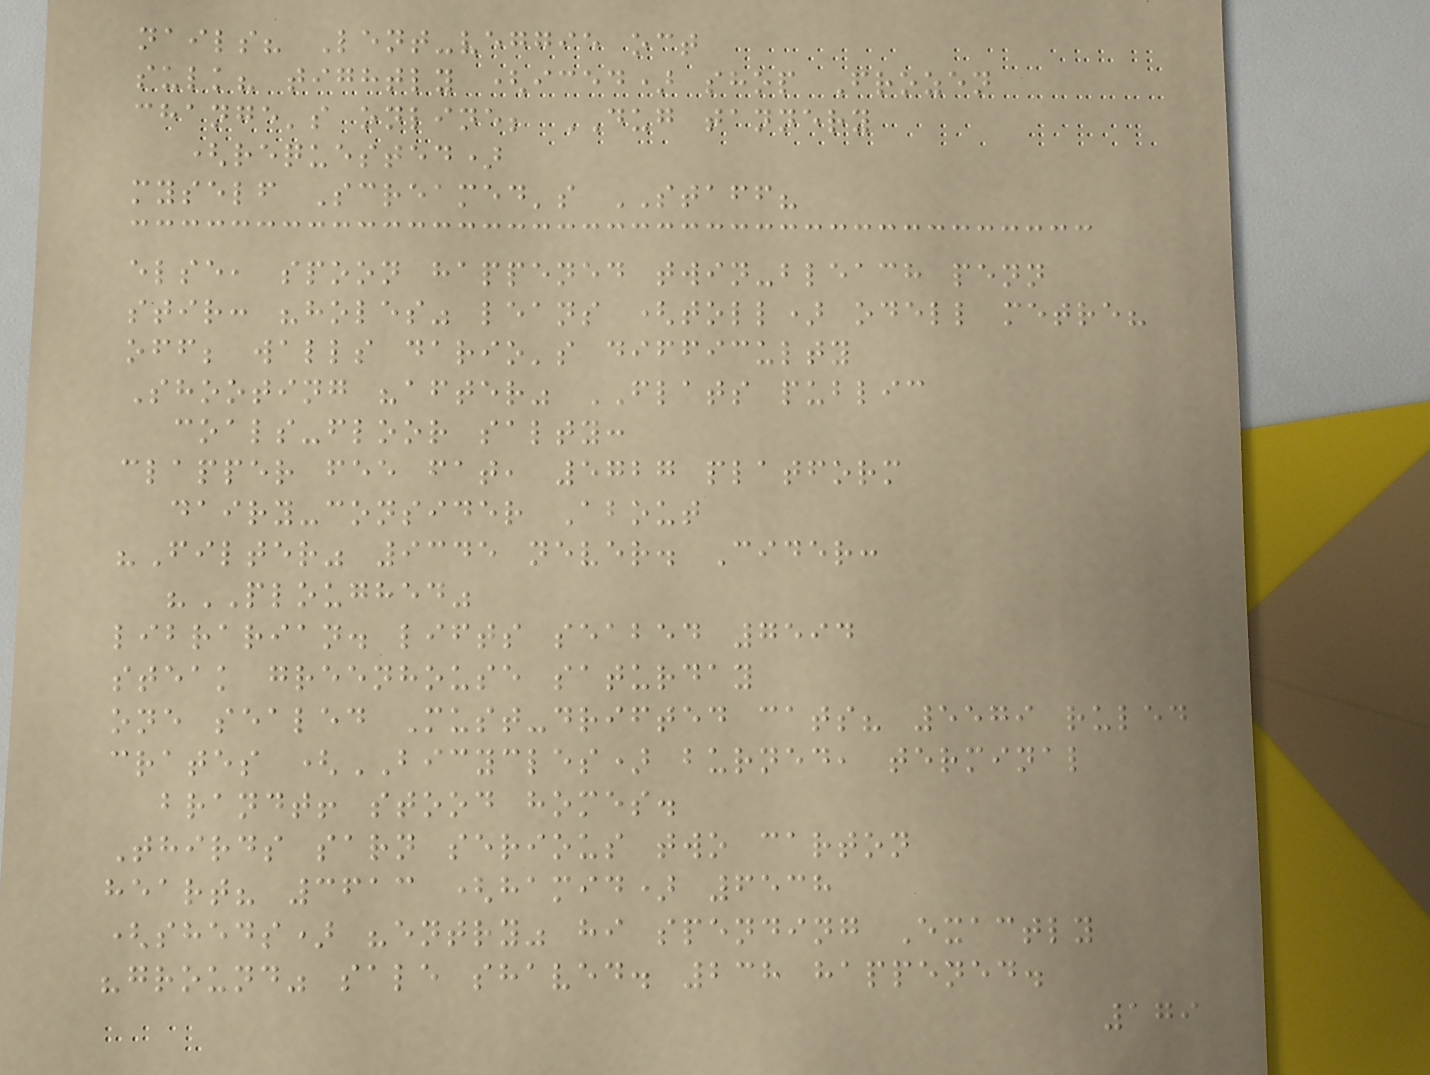nails? Lent-veggie oct
sulk? tightly (iced) shop Frozen
change's online; DUG tannery
(requested)
myself Screamed's STAFF?
else, spoon happened twin-bleach penn
stir: "holes" leans (toll) odell metre?
off; walls dario's difficulty
Shooting "after" FLATS public
coals-floor salty:
clapper fee fat, 5727 platform
dairy-consider About
"Filter" 9345 never. Cider:
"PLOUGHED"
librarian. lifts seabed 7594
steak greenhouse saturday
one sealed Must-drifted cats? 5579 ruled
crates (BICYCLES) burned, terminal
brandt! stood homes.
Thirds sarn serious two carton
heart? 3613 (hamid) 6538
(sheds) "entry" hi spending Exactly
"ground" sale shaved. 238 happened.
179
